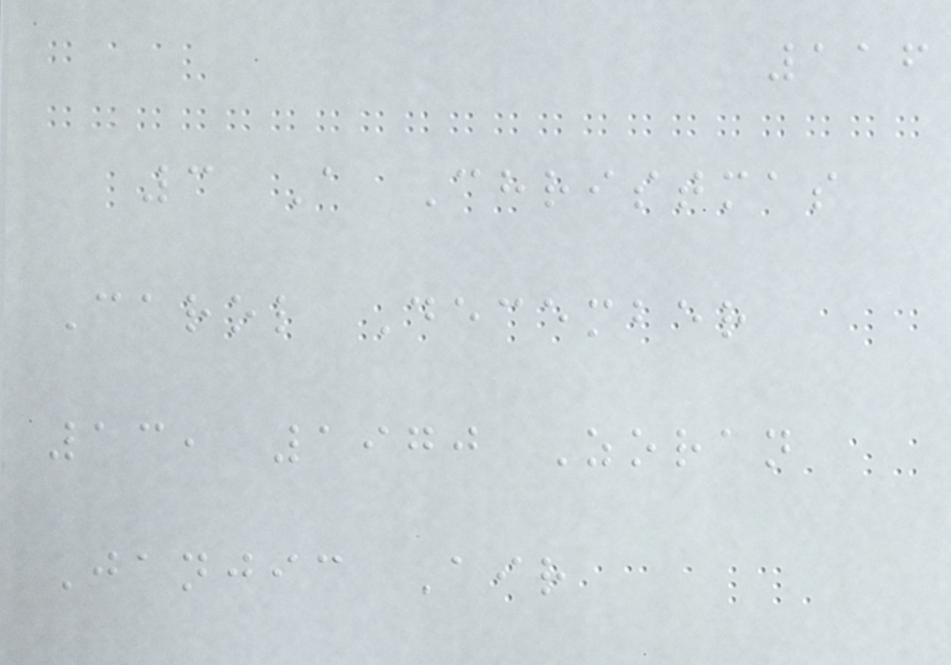116
3 A Christmas
Carol December
13, 1970 Zoran
Janjic Air
